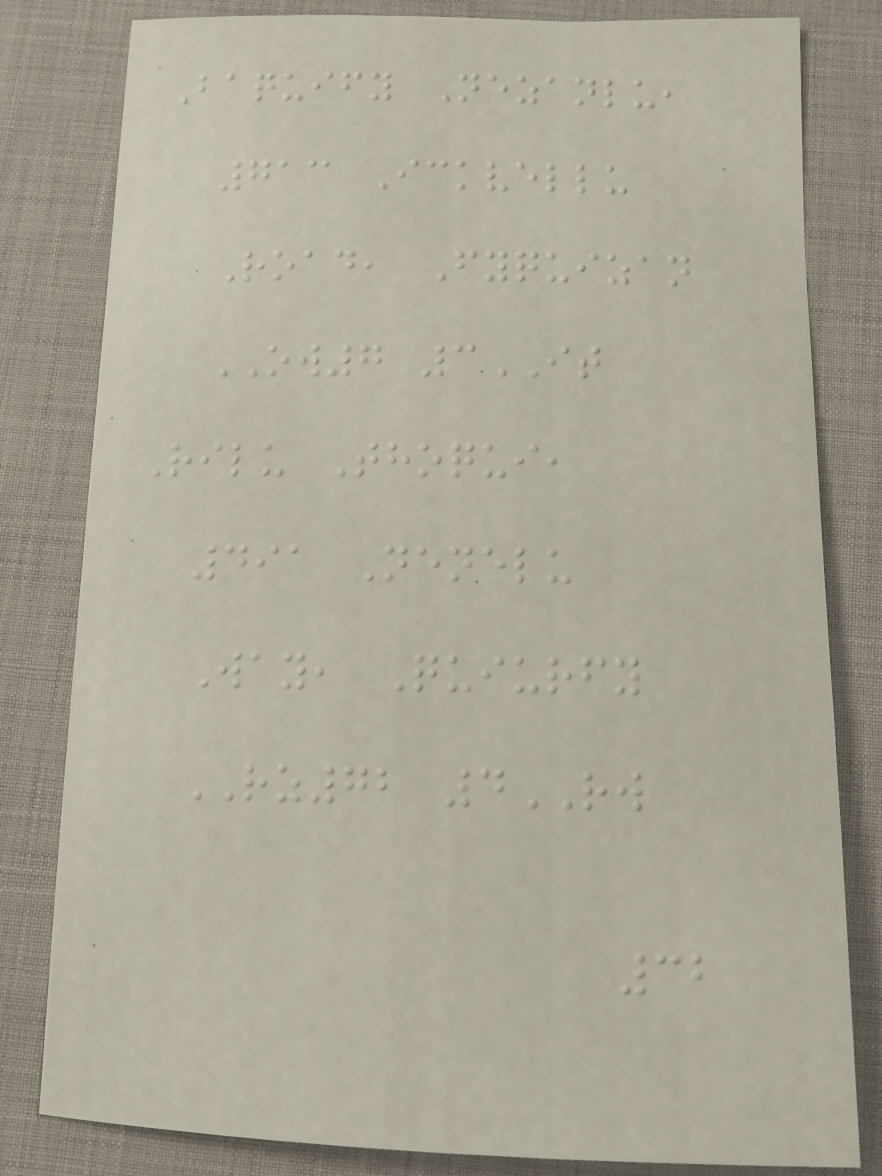Baquify Nezanlu,
713 Ickvellu
Road, Fyquizan
OW7 3IT
Rilu Thoqui,
491 Nenelu
Way, Quiurfy
RZ72 4RW
32
